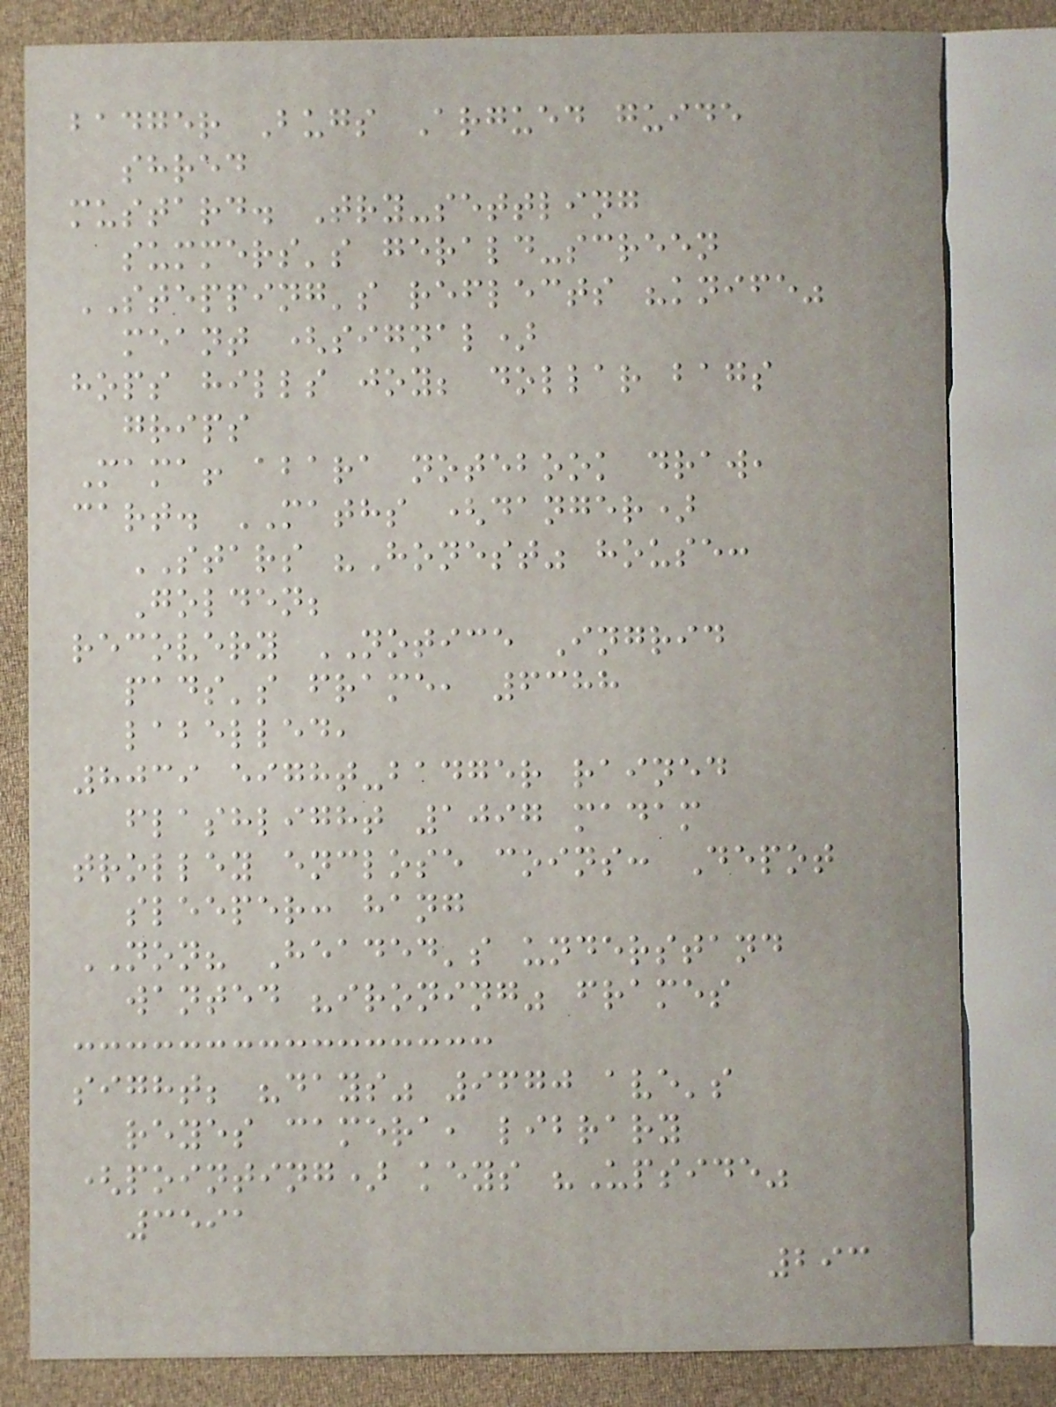badger Bugs Argued guide
shred
mustard. Try-settling
summers's gerald-screen
STEPPING's reflects "knife"
meant (signal)
hops hills joy; dollar bags
grips
Mama! abara notebook draw,
cart. MATHS (danger)
STARS "Honest" house:
Golden;
recovery NOTICE Ingrid
pads's frame, 6388
labelled,
8039 eight-badger rained
flashlight 1097 madam
trolley enclose coins: Depot
sleeper: hang
NON? Headed's understand
wanted "ironing" frames
sight; "days" 9670 ave's
reyes camera, library
(pointing) keys "Upside"
3591
293
